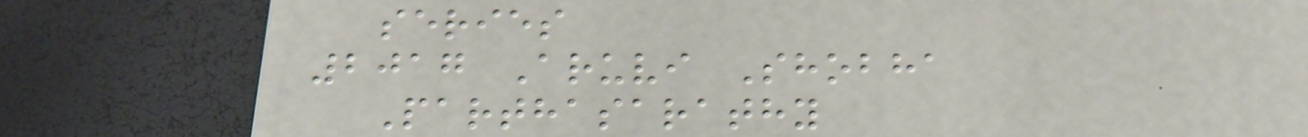series
2017 Aruvi Shobha
Parthasarathy
